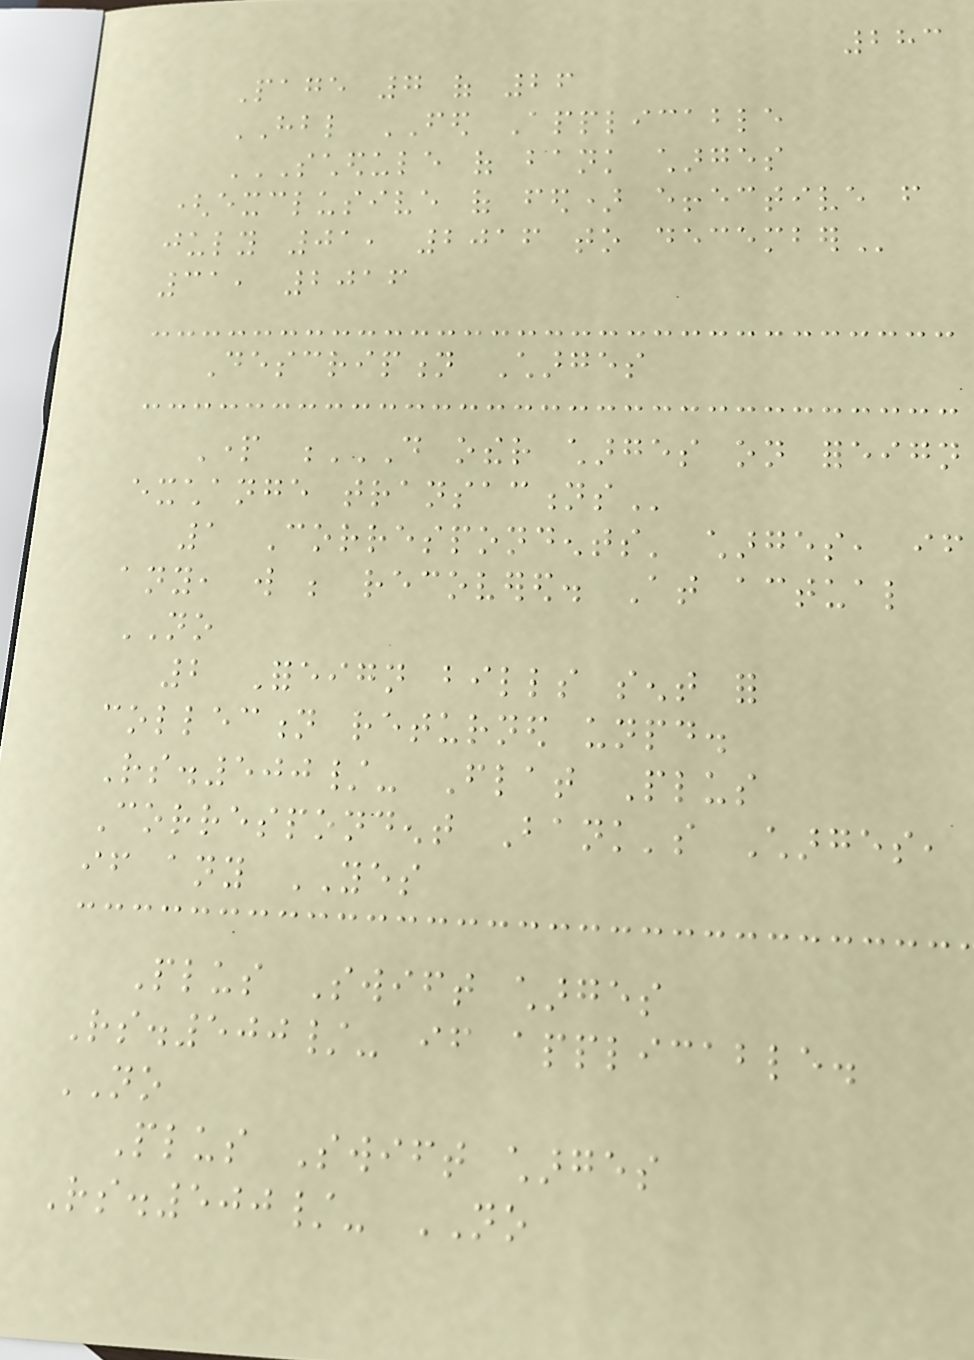283
Page 7 of 26
HBL FED Applicable
SCHEDULE OF BANK CHARGES
(EXCLUSIVE OF FED) EFFECTIVE FROM
JULY 01, 2016 TO DECEMBER
31, 2016
Description Charges
Part D OTHER CHARGES ON FOREIGN
EXCHANGE TRANSACTIONS
1 Correspondents' charges, if
any, will be recovered. At actual
NO
2 Foreign bills sent for
collection returned unpaid.
Rs.500/- Flat Plus
Correspondent Bank's Charges,
if any YES
Plus Swift charges
Rs.500/- if applicable.
NO
Plus Swift charges
Rs.500/- NO
